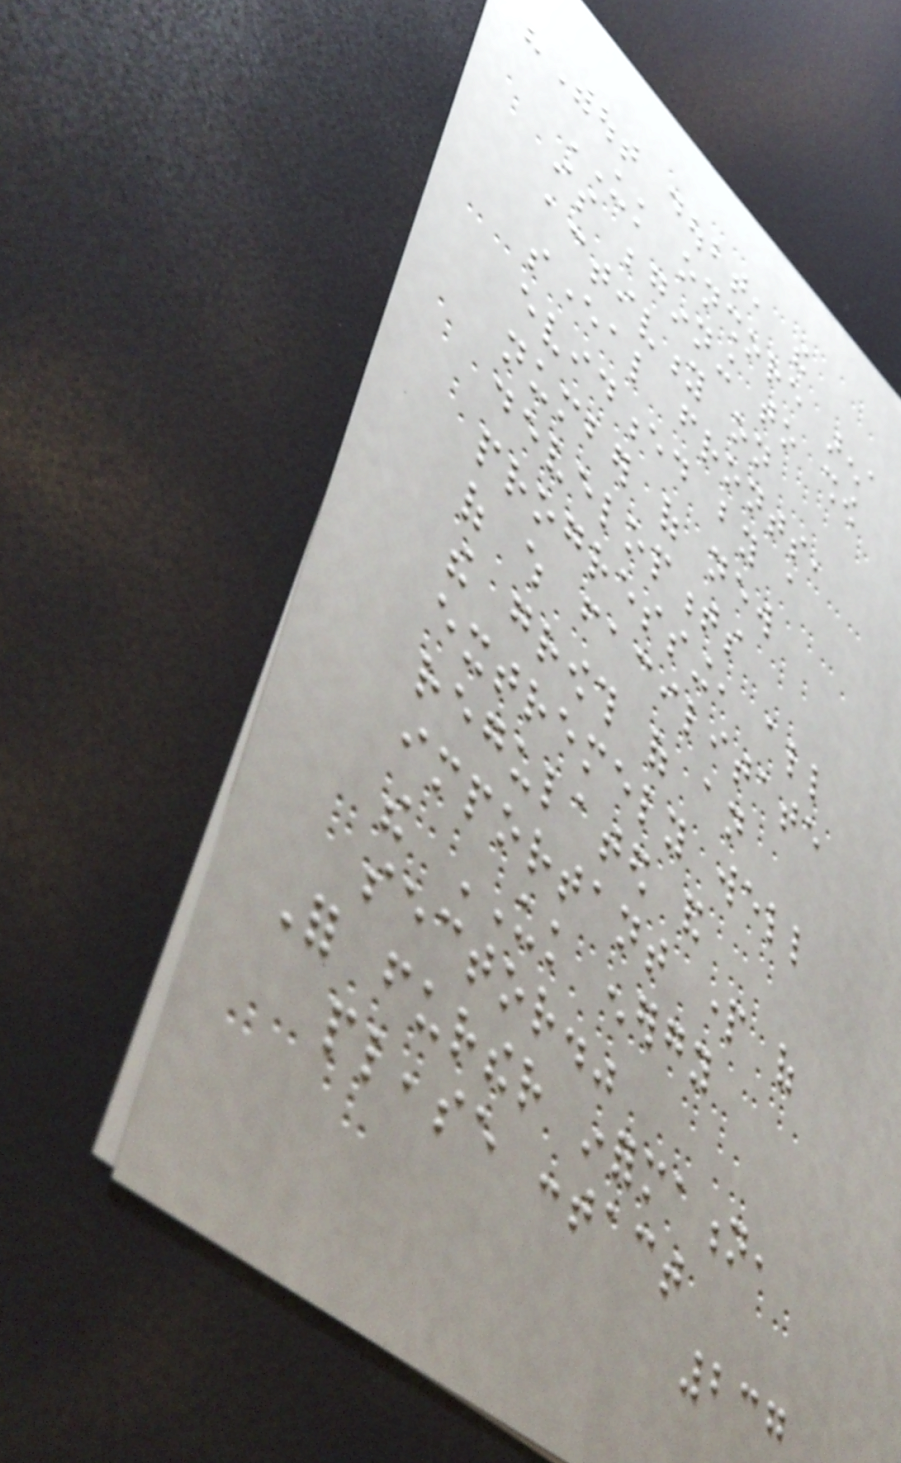"Without doubt, the
UK onshore arena
is beginning to show
activity on
several fronts,
evidenced by a
number of new
developments
progressing, all
of which facilitate
the growth of an
extremely well
regulated and
important part of
the UK energy
sector."
For further information,
please contact
237
